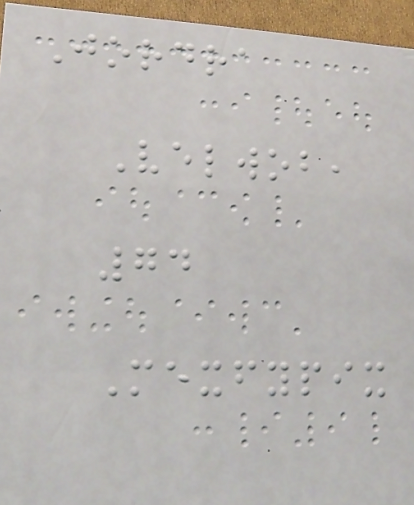Jordra
Velwob,
74
Mexfypix
